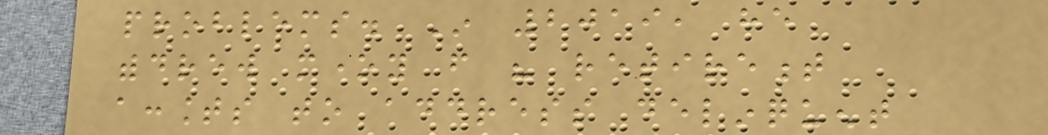problems. In 2019, he
withdrew money from his retirement
accounts to address delinquent
